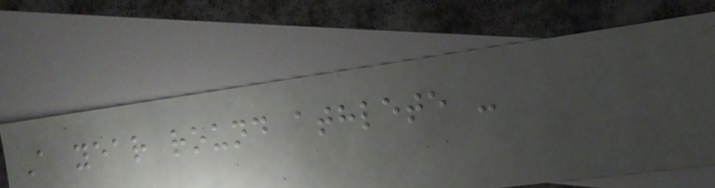A year round athlete -
